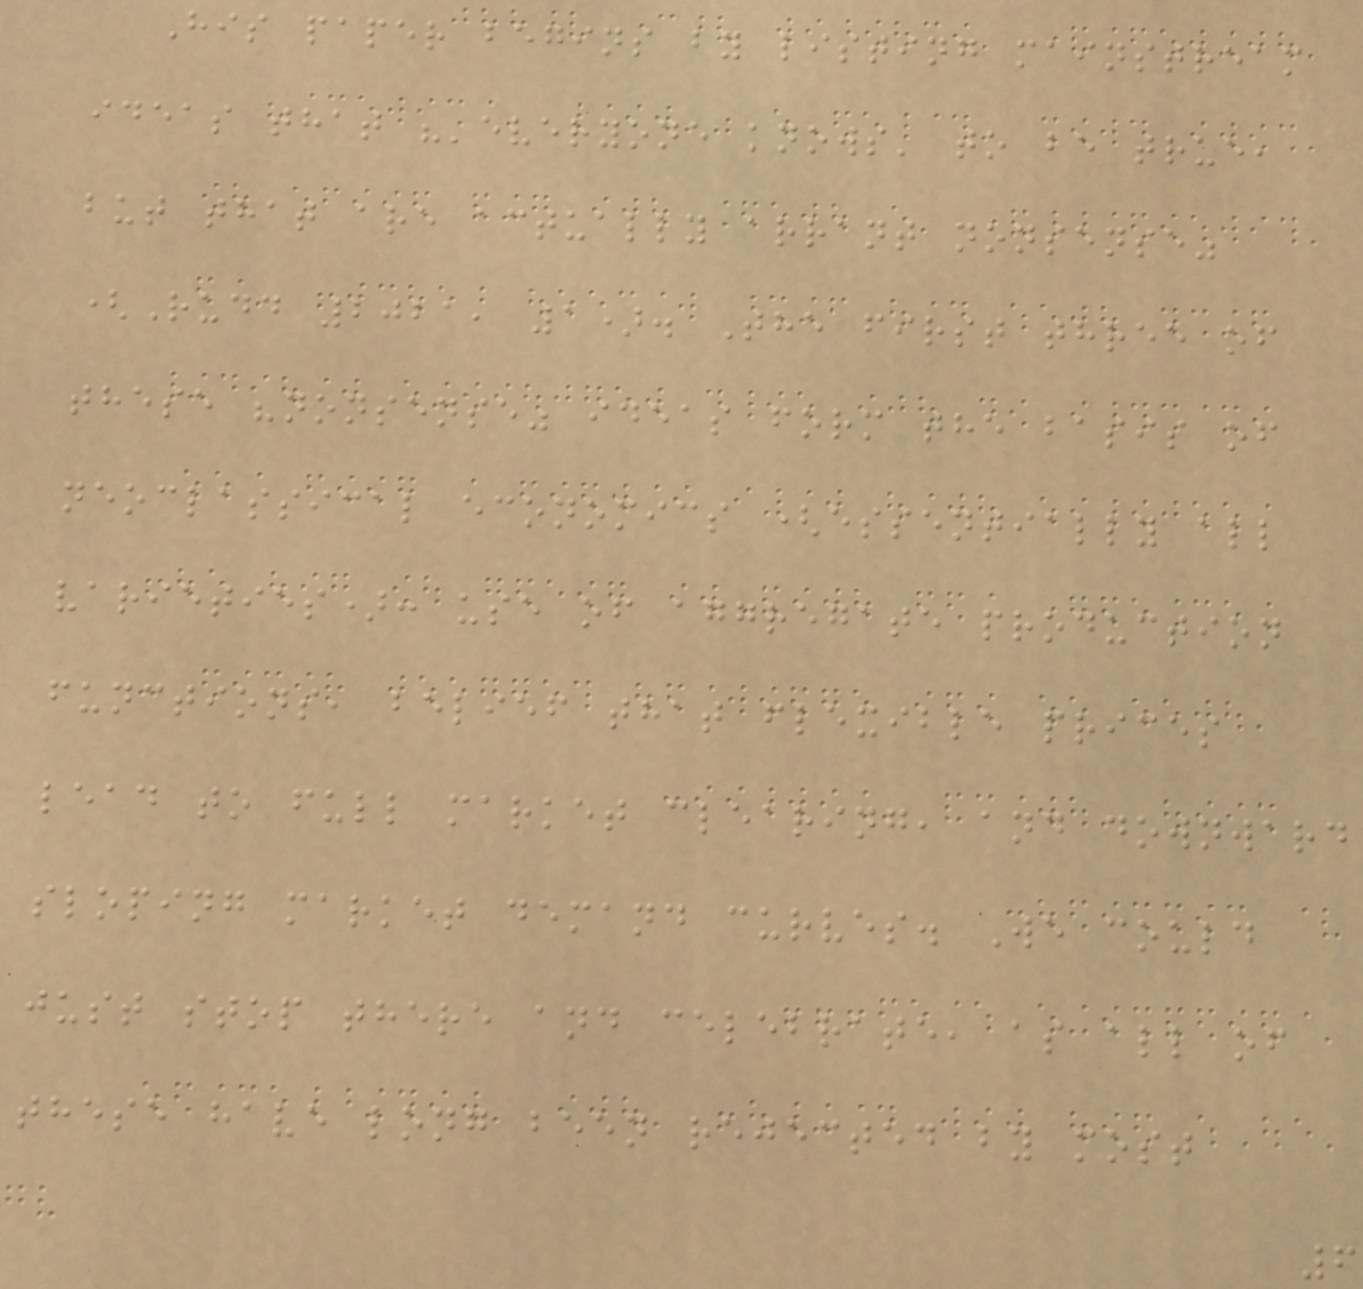His paper begins by listing mainstream
ideas that "'everyone knows' to be true,
but that are actually arrant nonsense"
(Rudd 2021, 1). The first three of
these "nonsense" ideas form the basis of
neoclassical economics (essentially all
varieties): use of aggregate production
functions, belief that flexible prices
lead to full market clearing, and downward
sloping market demand curves. We could
just stop there and celebrate, as all of
these have long been rejected by most
6
